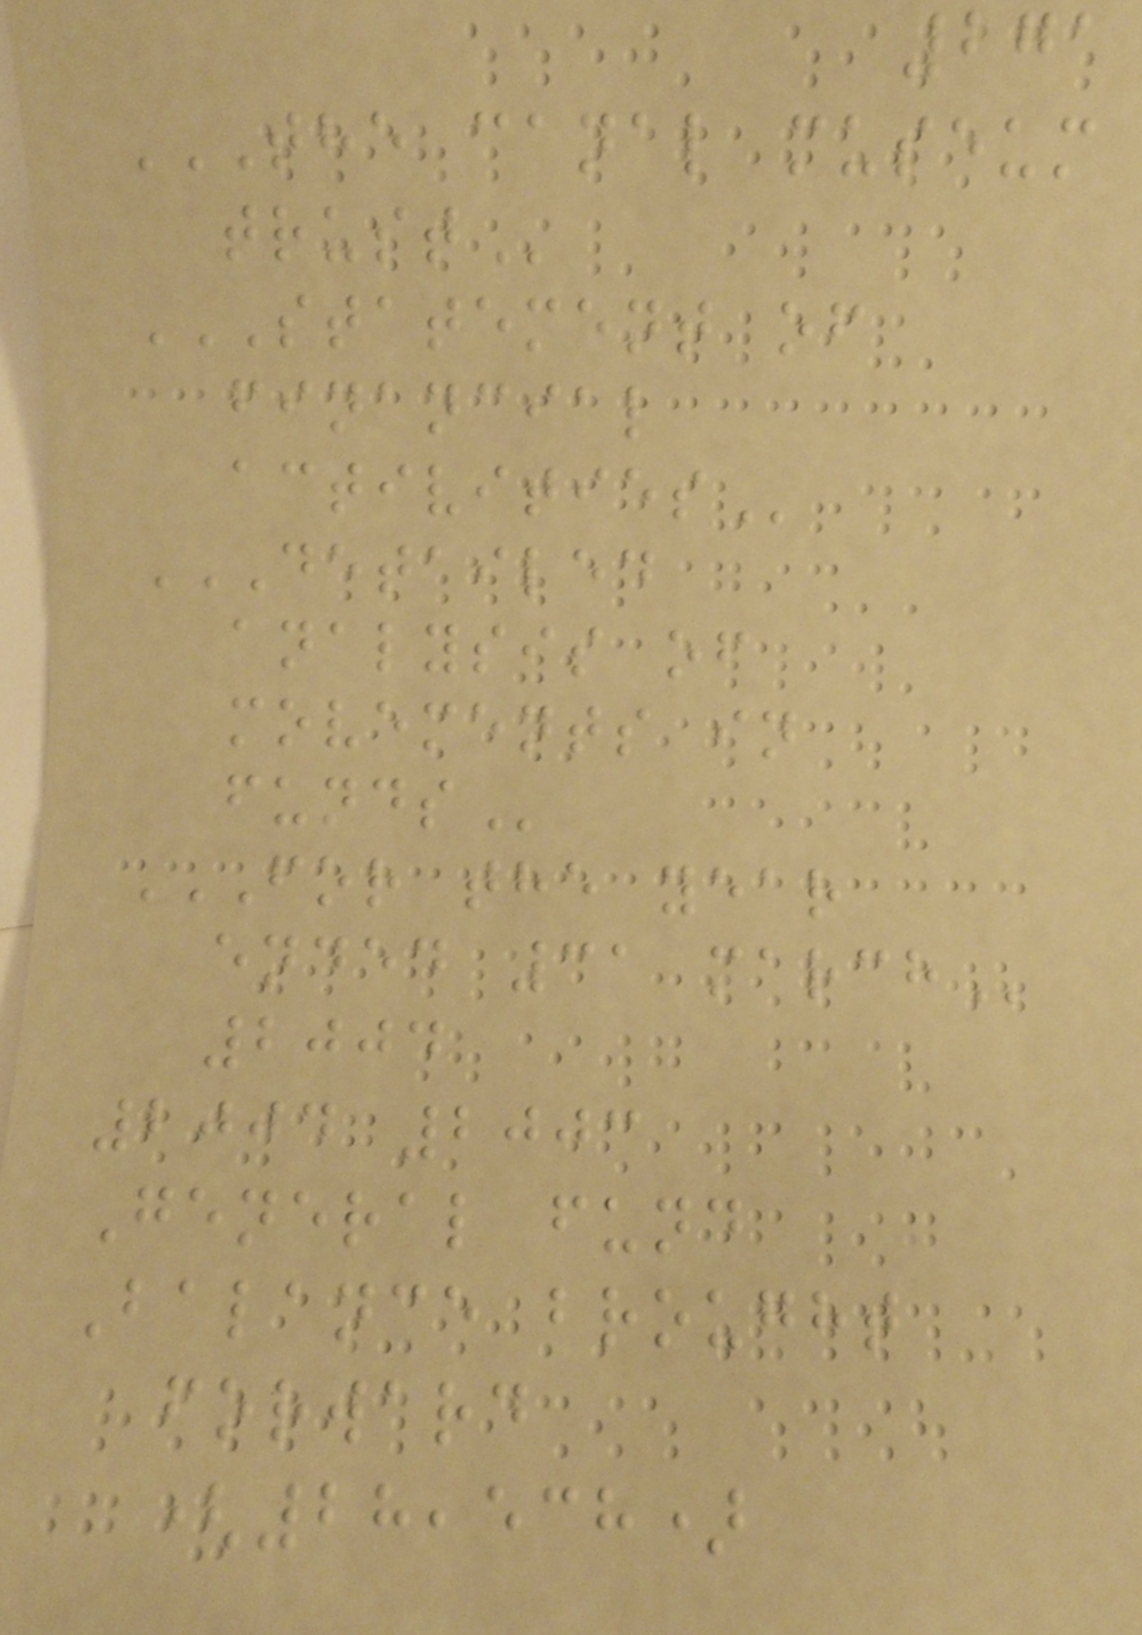271
THE CANAL MUSEUM
TRUST
STATEMENT OF
FINANCIAL
ACTIVITIES
DETAILED
ANALYSIS OF
MOVEMENTS IN
FUNDS
FOR THE YEAR
ENDED 31 MARCH
2004
2004 2003
General fund
Balance brought
forward
(28,538)
